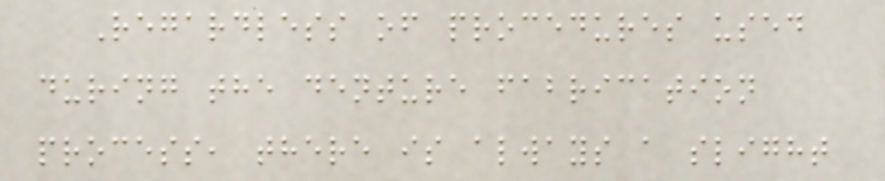Regardless of procedures used
during the denture fabrication
process, there is always a slight
